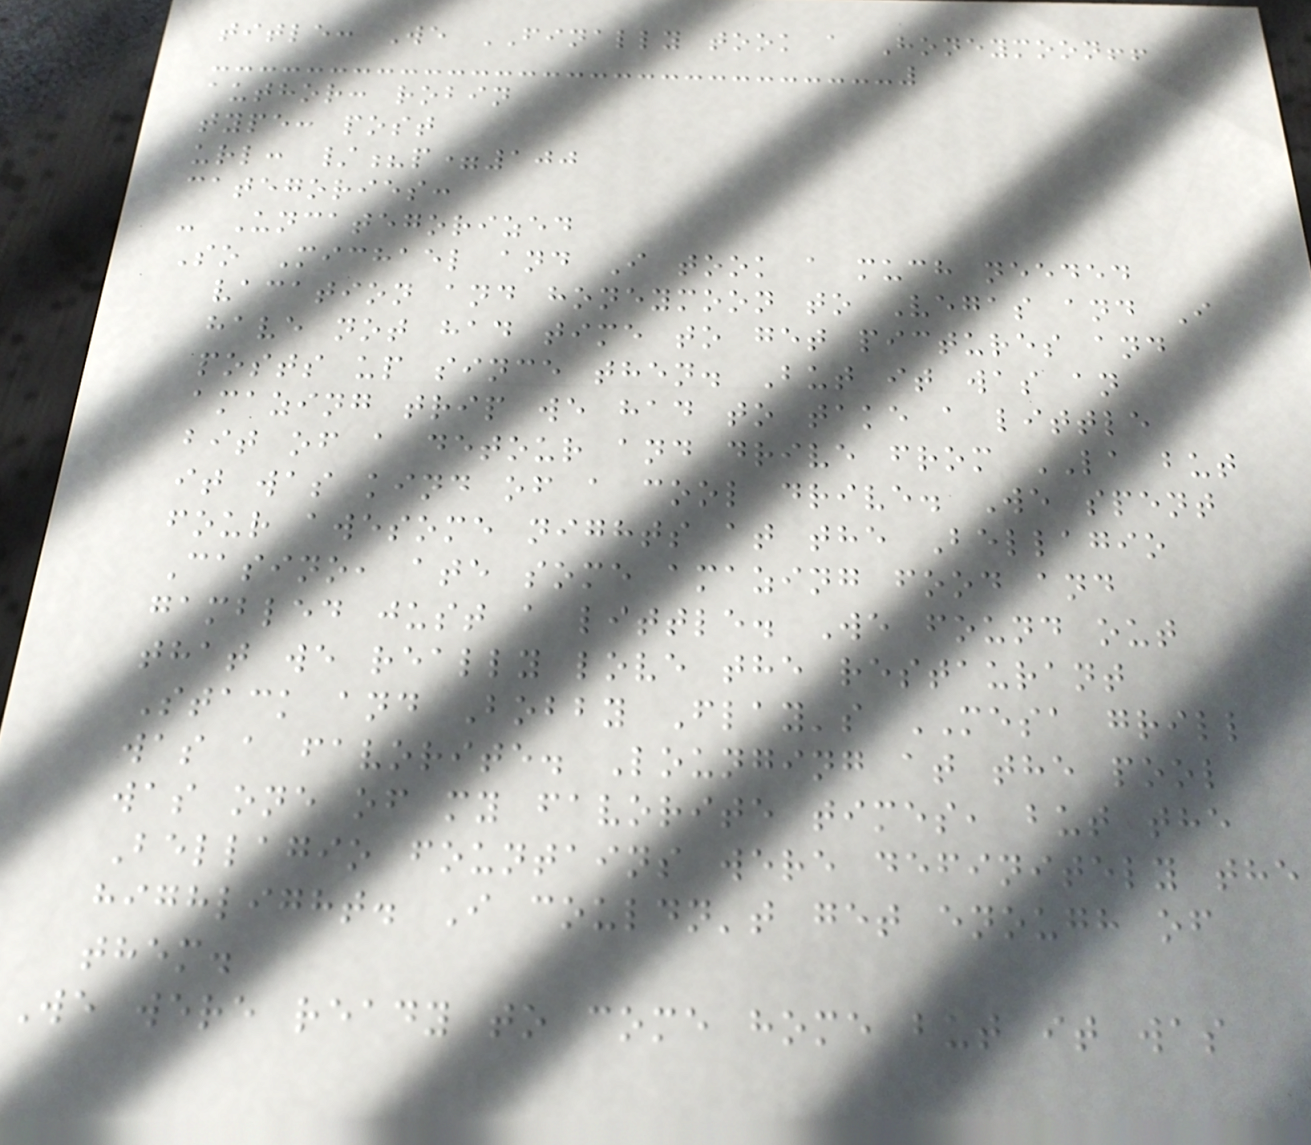title: We FINALLY took a Honeymoon!!
author: robin
type: post
url: /?p=100
categories:
- Uncategorized
So Michael and I took a much needed
vacation and honeymoon to Vegas and I
have not had time to get pictures and
posts up since then. But it was an
amazing trip we had to take a little
bit of a detour and drive from LA but
it was kind of a cool drive. We spent
four awesome nights at the Bellagio
Casino, ate some amazing food and
gambled just a little. We found out
that we really love the restaurant
Stack and Bobby Flay's MESA grill
was a favorite. Lounging at the pool
was one of my favorite times, but the
Bellagio fountains were definitely the
highlight. I couldn't get enough of
them.
We were ready to come home but it was
